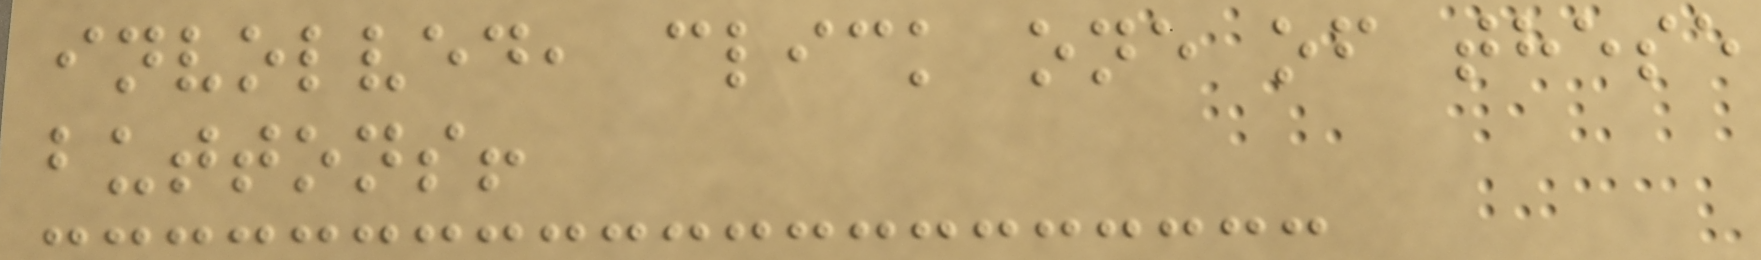involved, click one of these
buttons!
